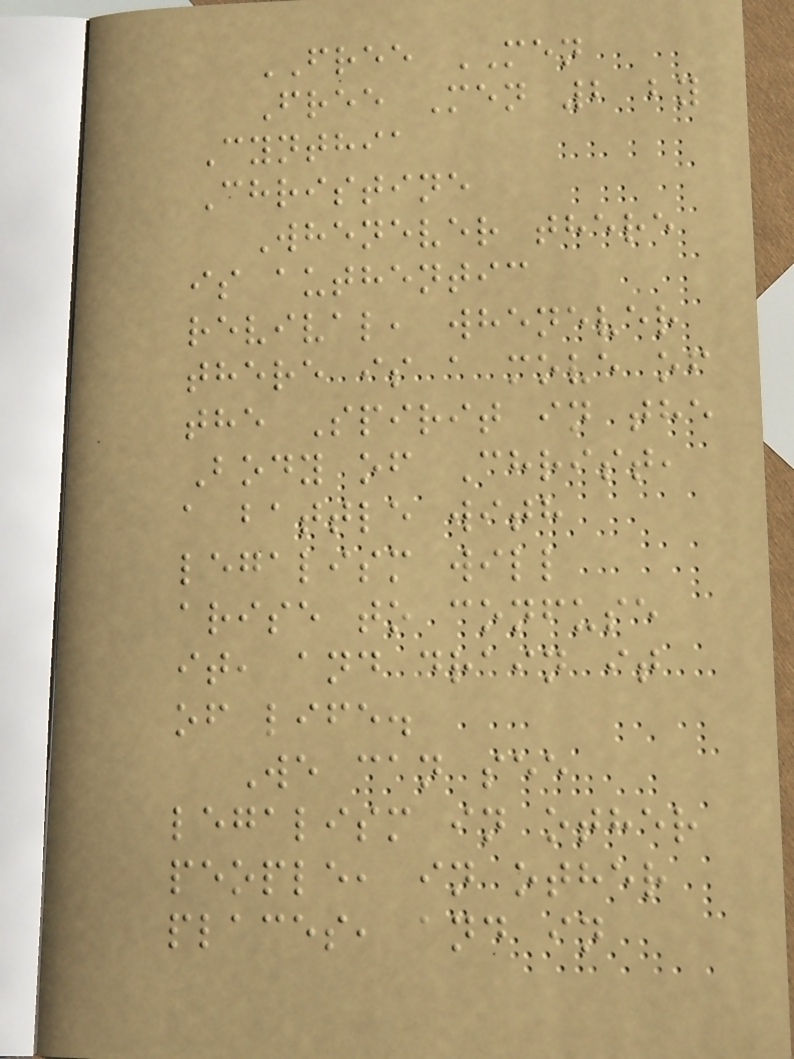FREE MEN
Free Men 2 by
Cynthia
Christine
Whenever there
is authentic
revival, whenever
there is a move of
the Spirit in the
Body of Christ,
a battle with
legalism will
arise to confuse
it, and drain it
of life.
We can see
legalism in other
people, in other
places, and in
